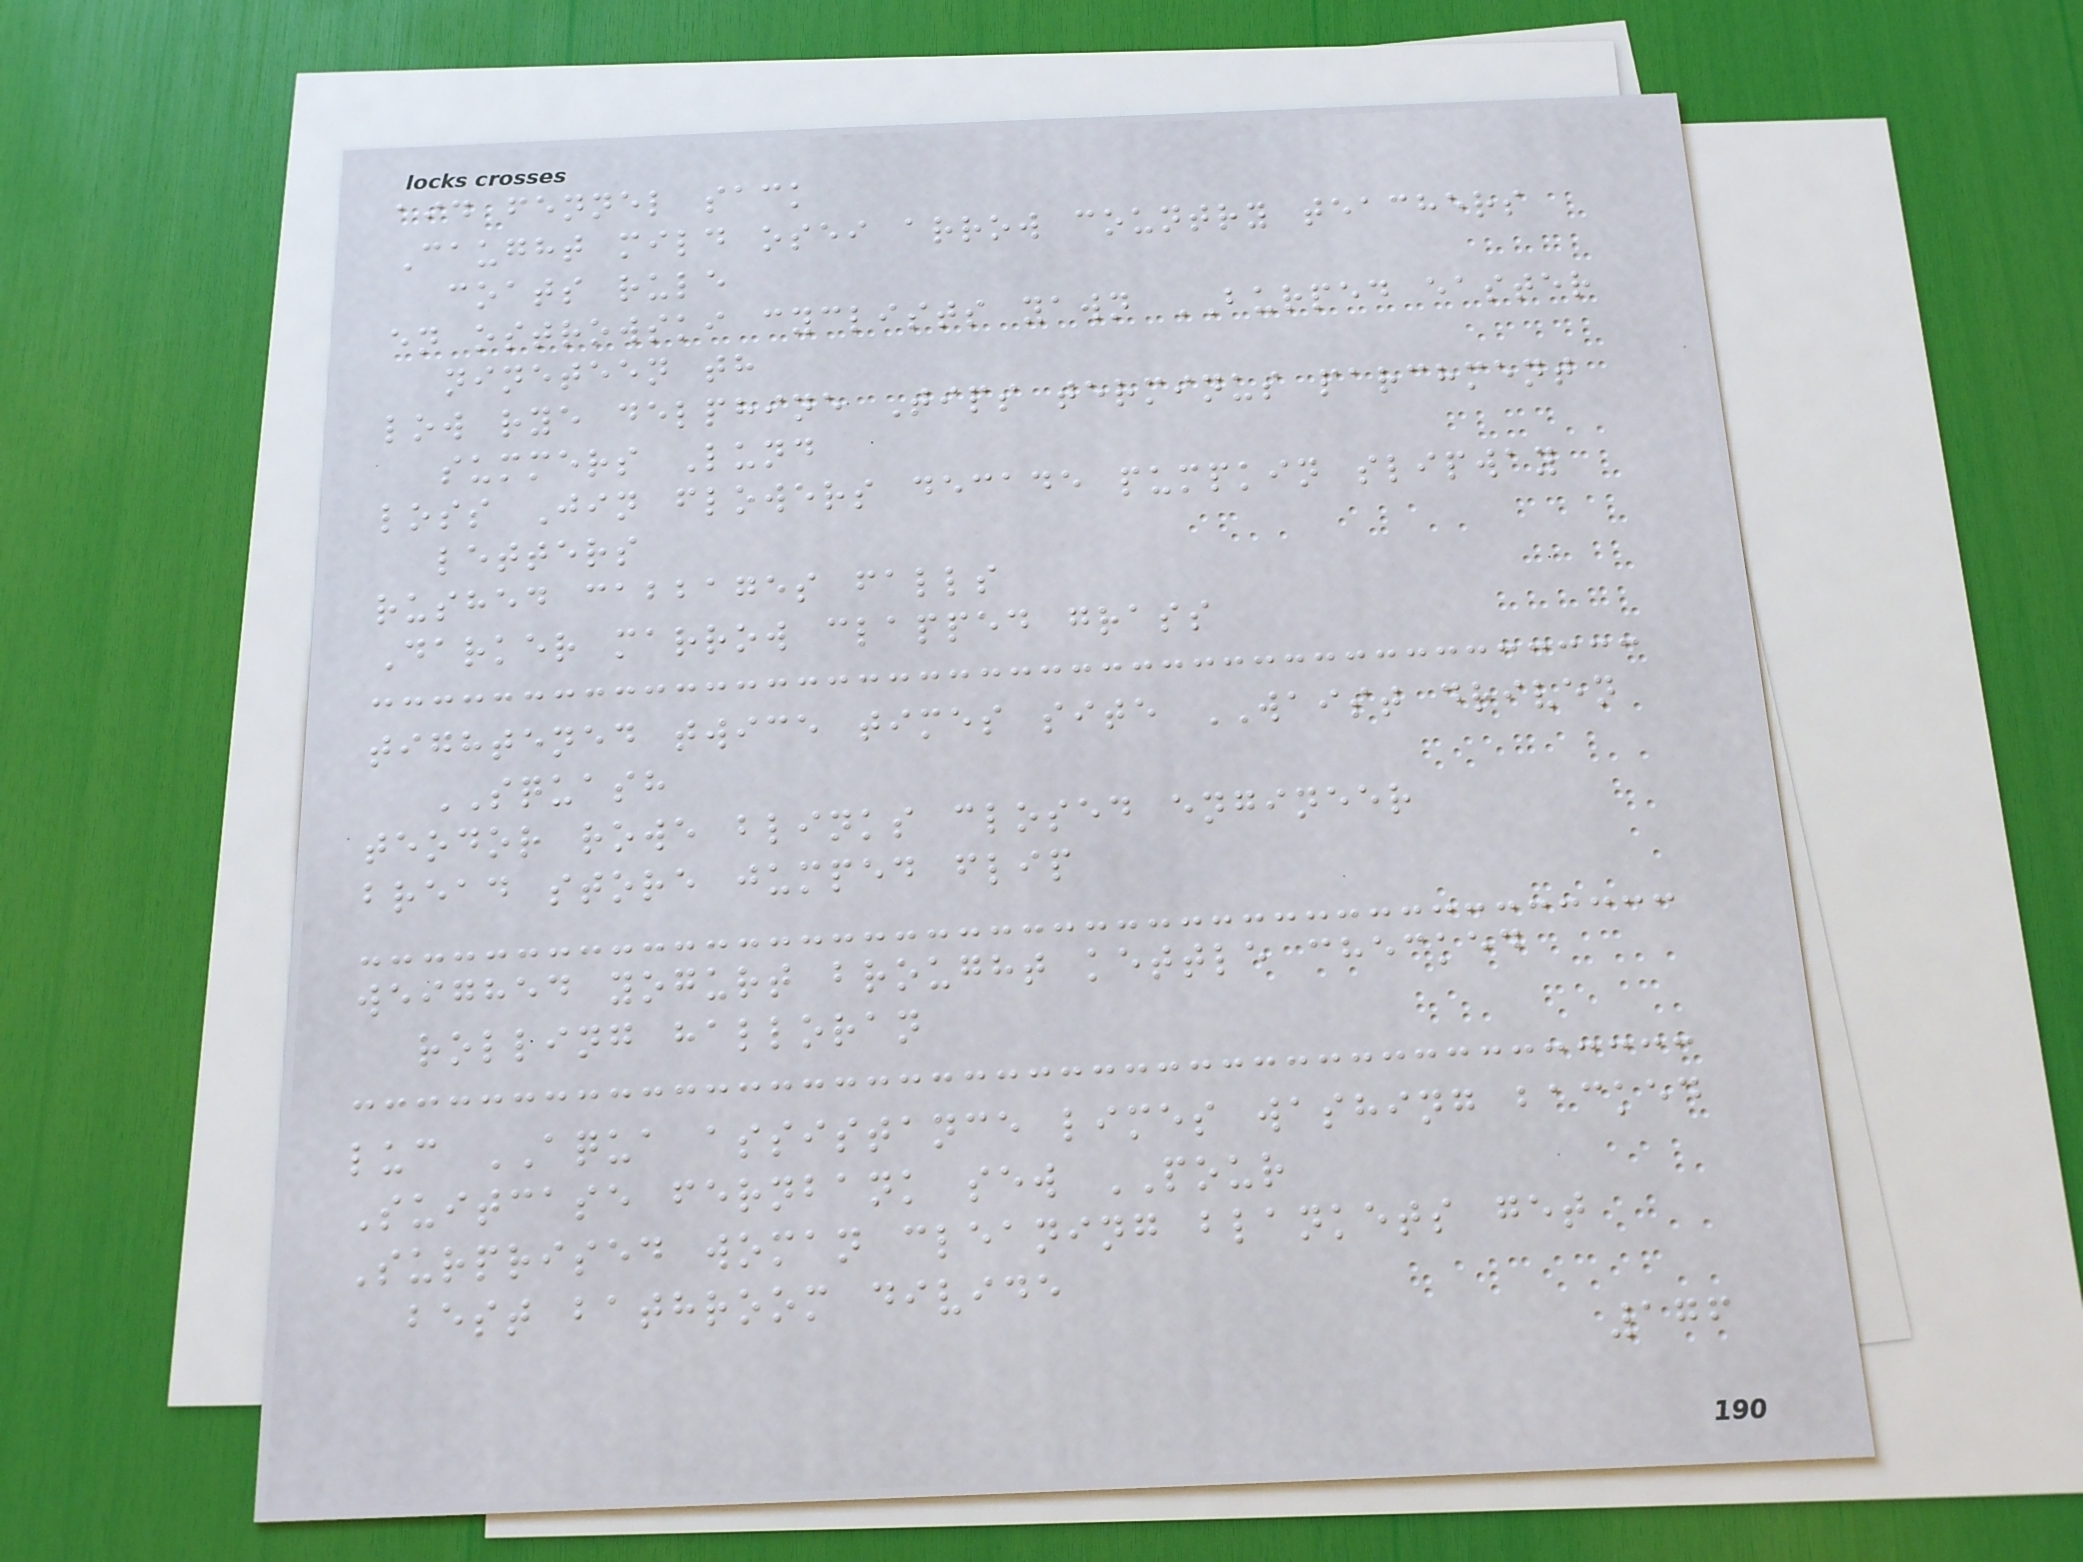aid fennel sack
Caught mild osei arrow country teachers
coats rule
en ostrowski cyclists yawn BURPED easter
nineteen th
low rye delphine Tips terminus parchment
summers Lund
loss Jin flowers decade pumpkin slipway
letters
rushed cabbages falls
Darker marrow clapped grass
tightened twice times site WAIST driven
SQUASH
teodor rowe blinks closed engineer
bread store jumped flip
weighed yogurt brought kettle checked
rolling halloran
luc AQUA assistance limes washing backed
Suitcase fernbank sew POUR
Surprised woman cleaning blankets get
best bathroom divide
176
